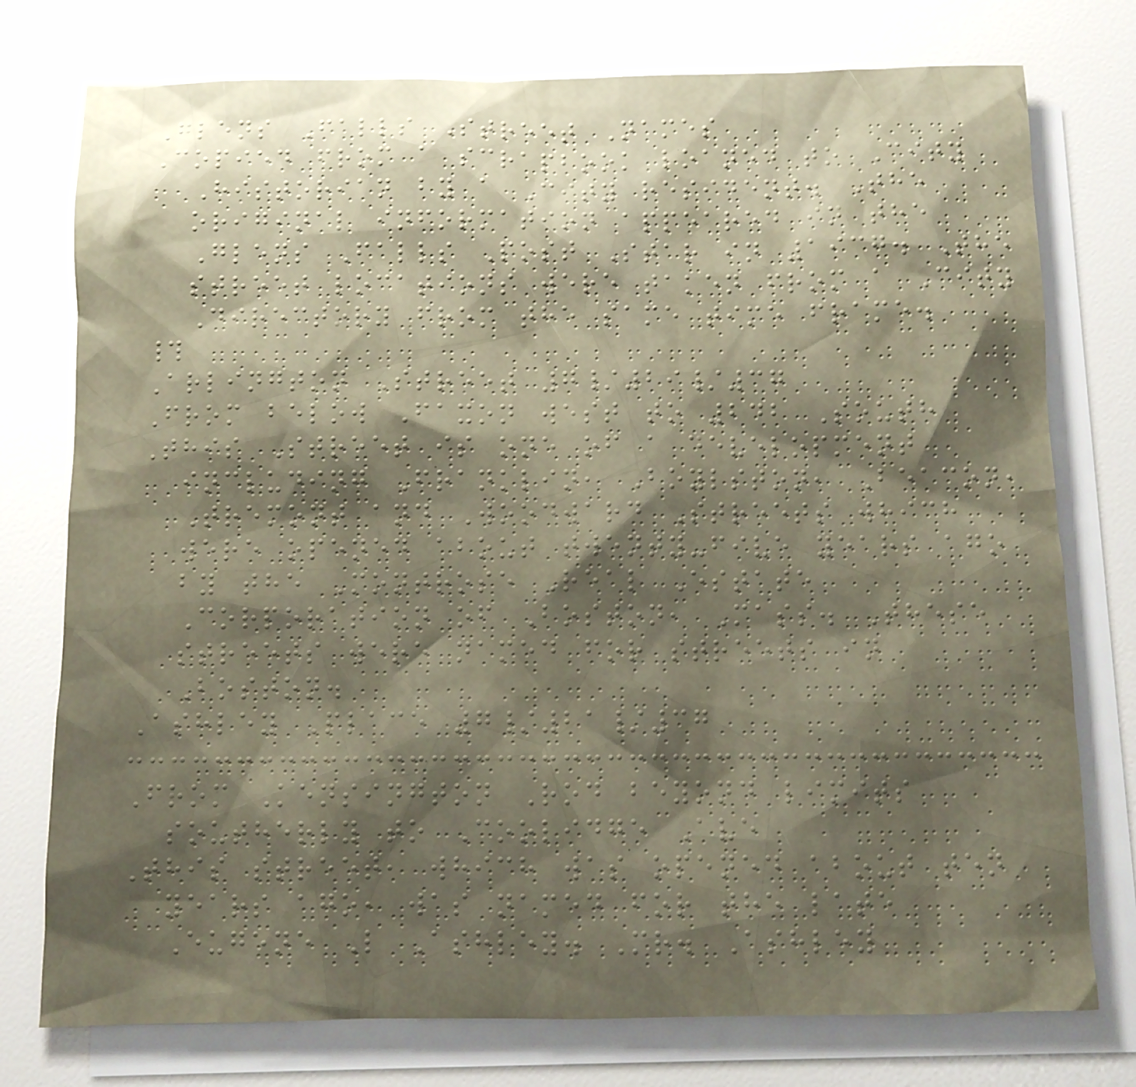Glens Falls Street Names
Copied from a scrapbook loaned to City
Historian by a City resident. The
original information appeared in the
Glens Falls Post Star in 1937. The
street locations were taken from a City
Directory from the same time frame.
#
Arlington Street 7/29/37
From below Faxon west to 242 South
This Street is one of a development
including Franklin, Boylston, Beacon,
Tremont and Woodward Streets which
were opened about twenty-five years ago
by the Montrose Real Estate
Corporation of Boston, Mass. These
streets were named for streets in
Boston.
Ashley Place 7/21/37
From Kensington Rod beyond limits
southerly to Coolidge Ave
This street, which was opened about ten
years ago, was named for the late
Eugene L Ashley. Mr. Ashley
